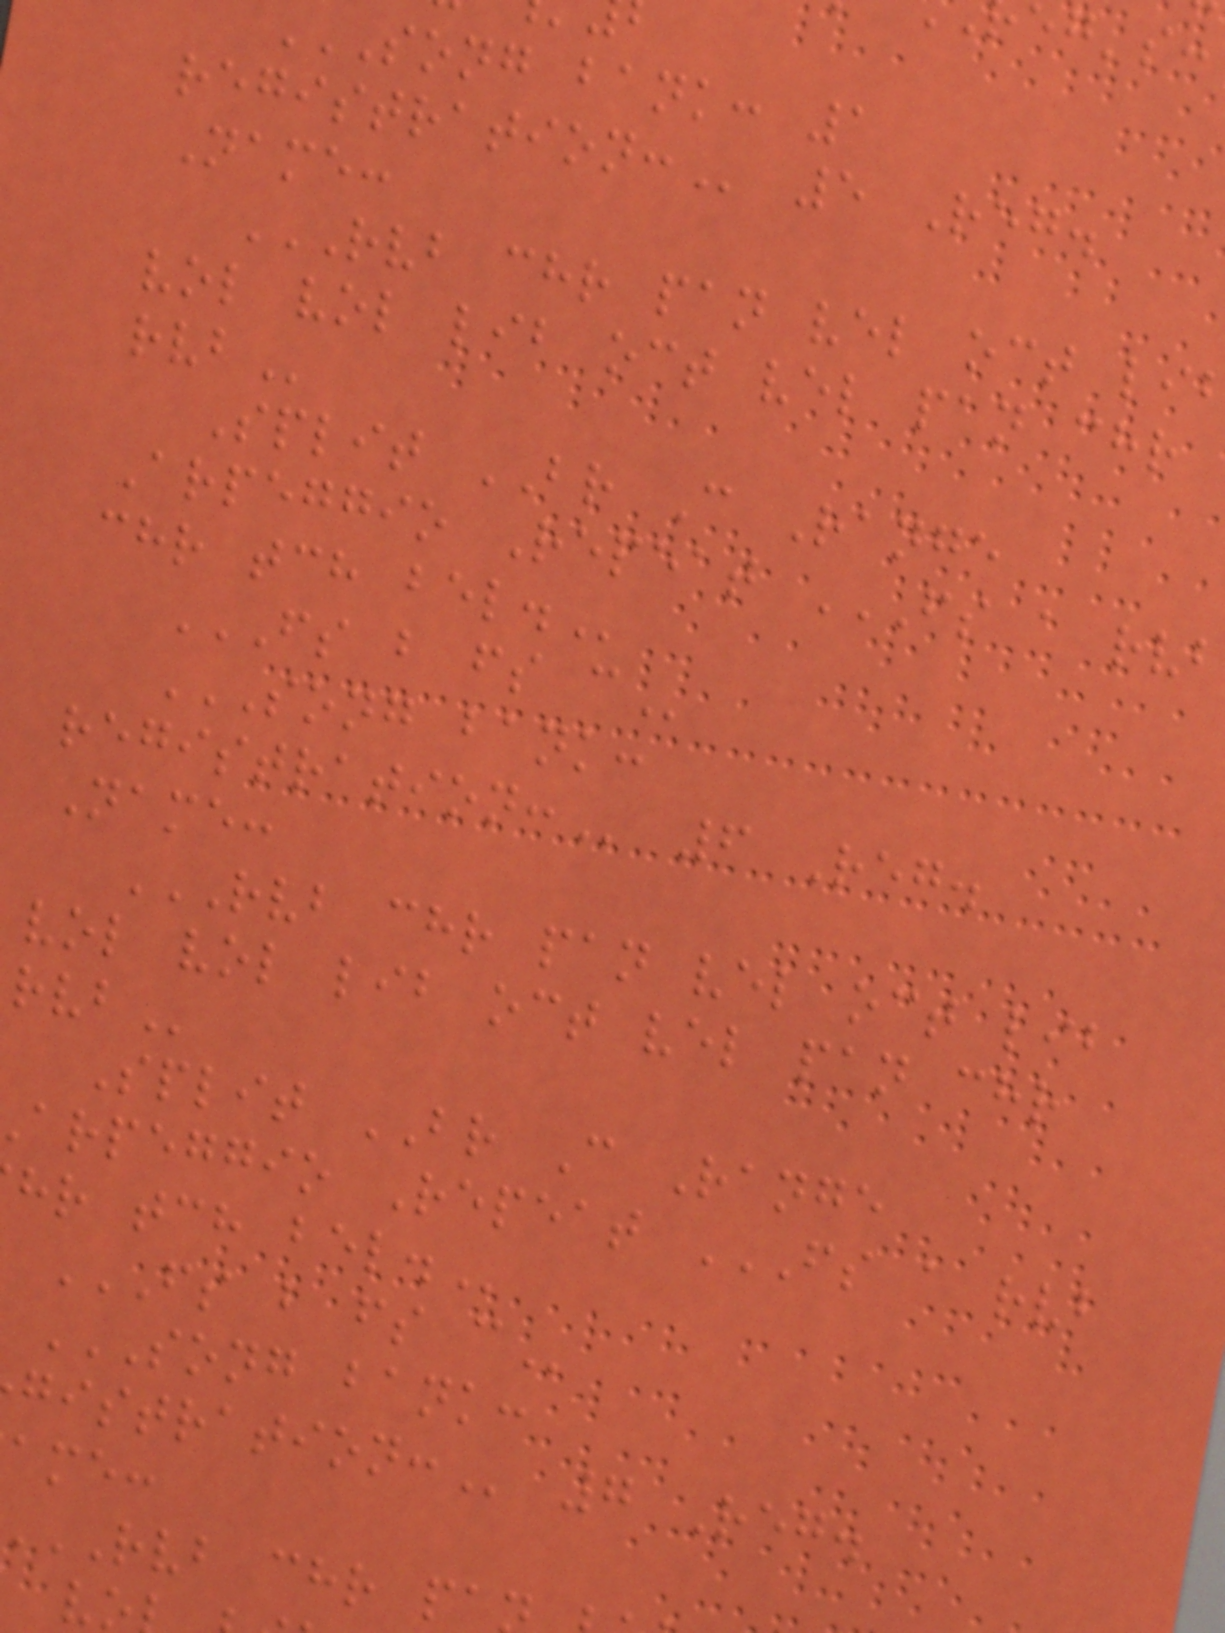SONG bank: 1
5 Reg.
Name:
vol vol lib oct vel pan chr
Split BR C Range
Arpeggio Repeat FS A RVB
chr tch
FS B FS C
SONG BANK:
6 Reg.
Name:
RVB CHR PAN VEL OCT LIB
vol vol lib oct vel pan chr
Split BR C Range
hr tch
FS B FS C
SONG BANK:
7 Reg.
ame:
RVB chr
